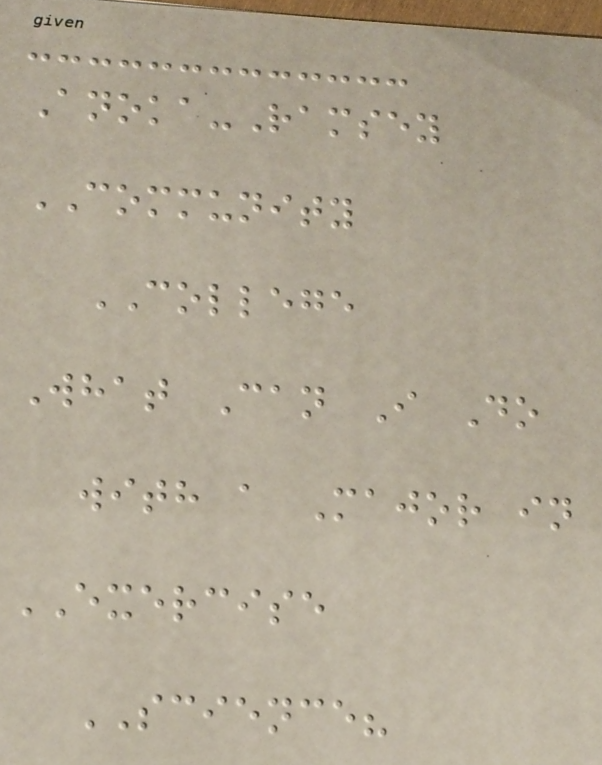Anoka-Ramsey
COMMUNITY
COLLEGE
What Can I Do
with a Major in
EXERCISE
SCIENCE?
